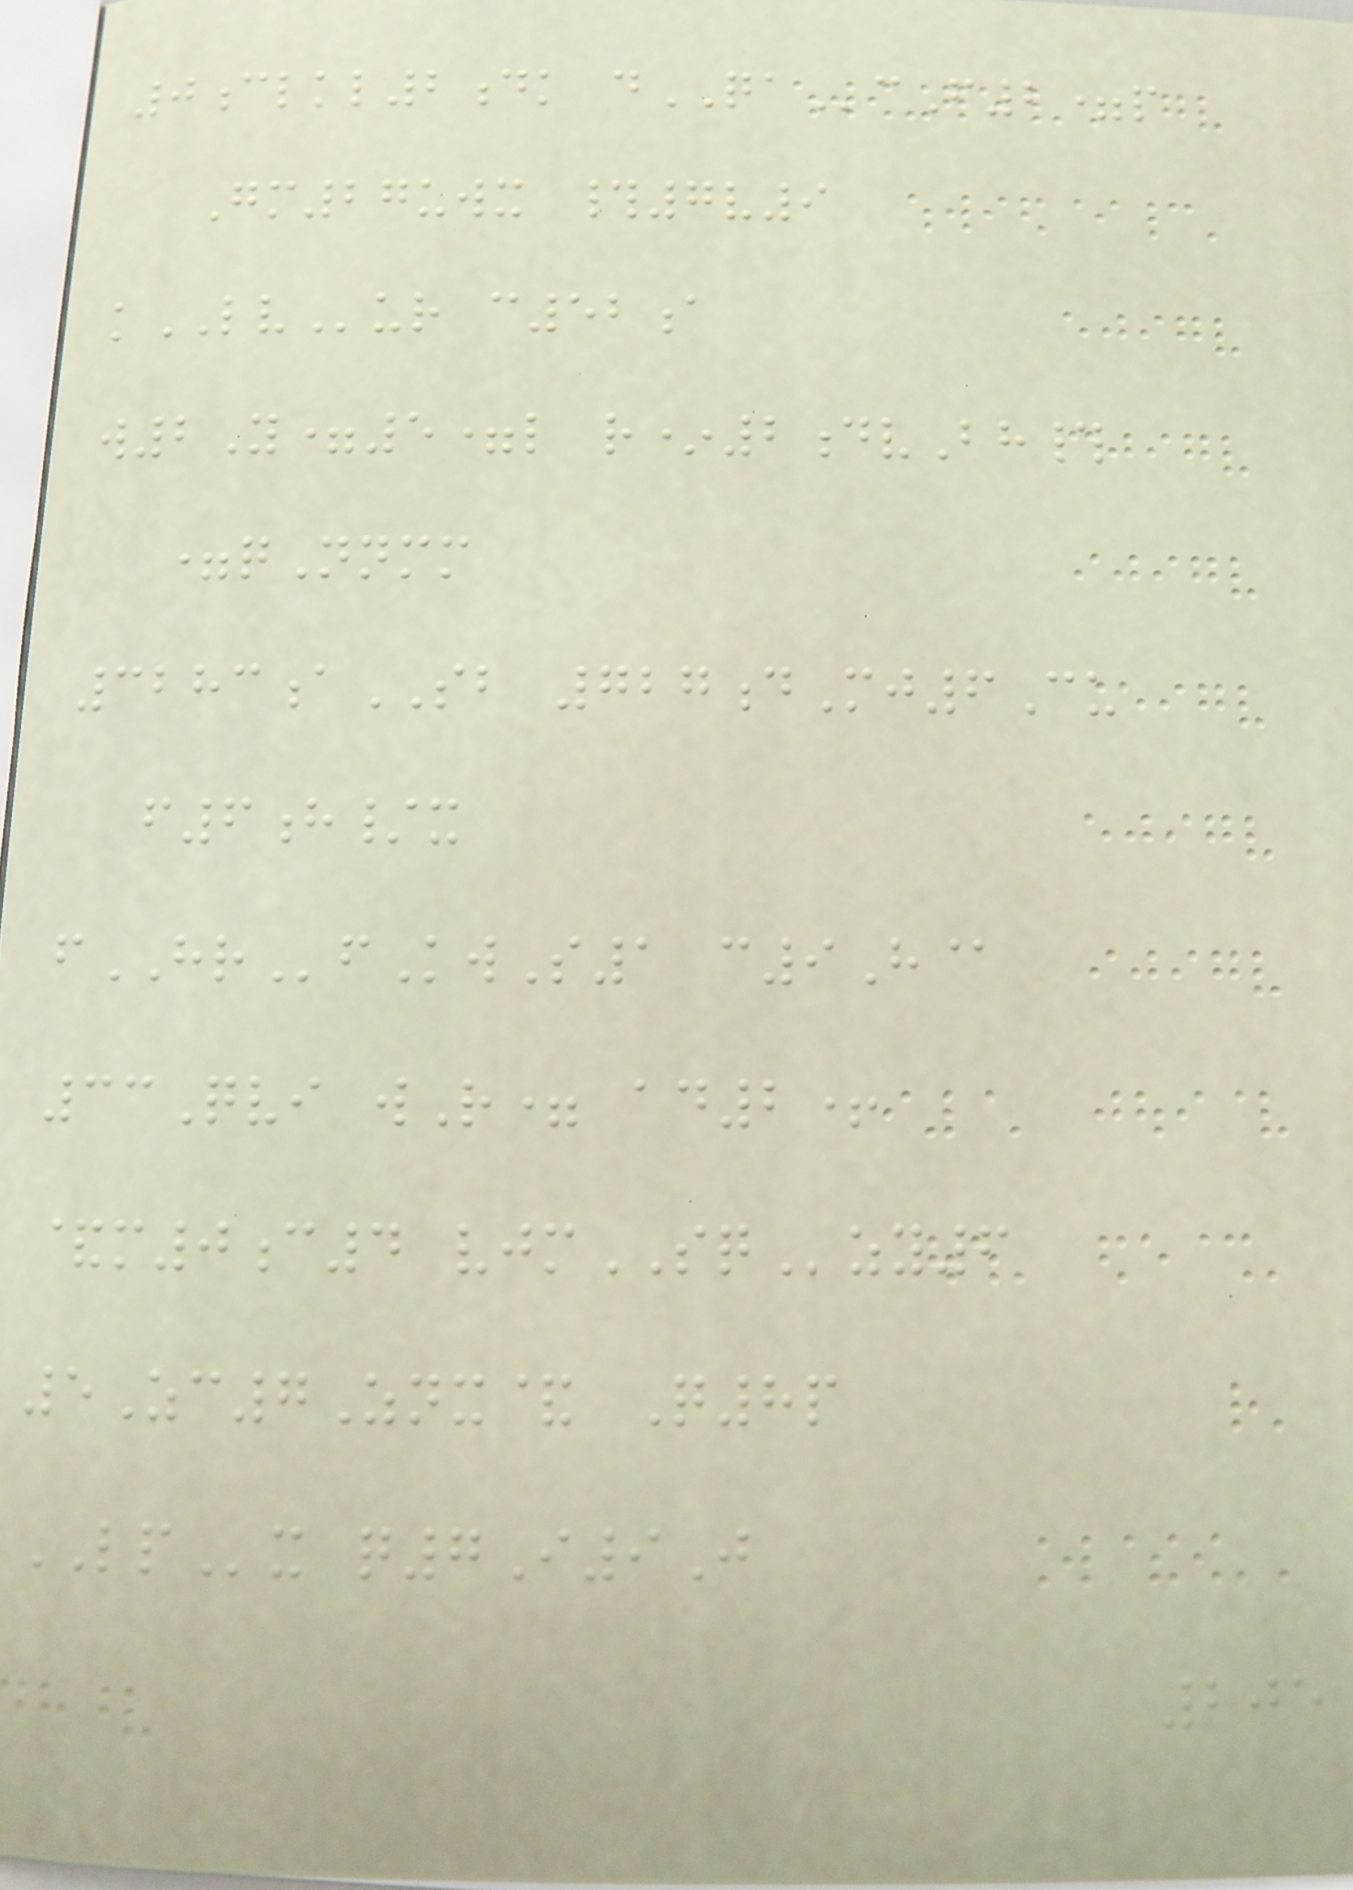0clkl2dk dQAcF2=p
Gm27uwx #7v9
kLVur c52a
w2Y=5=l r*2dvBh#
=qNnmm
3283aSB 727dMj6Cu
f6h/x
fHRfKwS1 c9H@
33Qvi wR= ad2+
&m0c4 vjmSQzy6
5Zc7Znx& Q8p
LPx q7I9J
205
